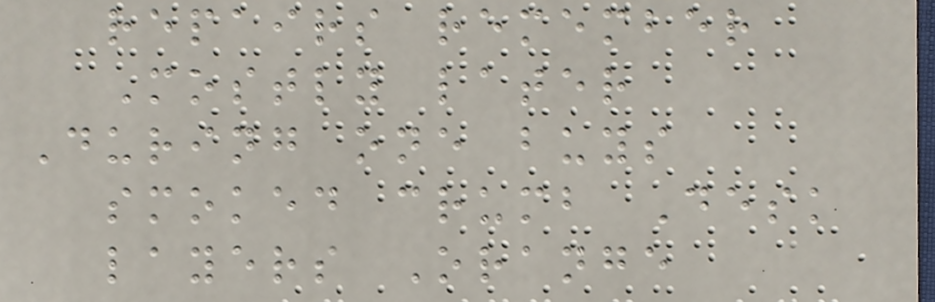repairs remember
Mostly later
During one buys
smoked crumb Desk
layers Orange
